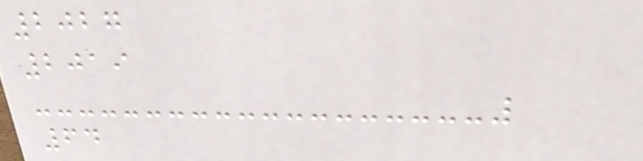2027
2019
64
